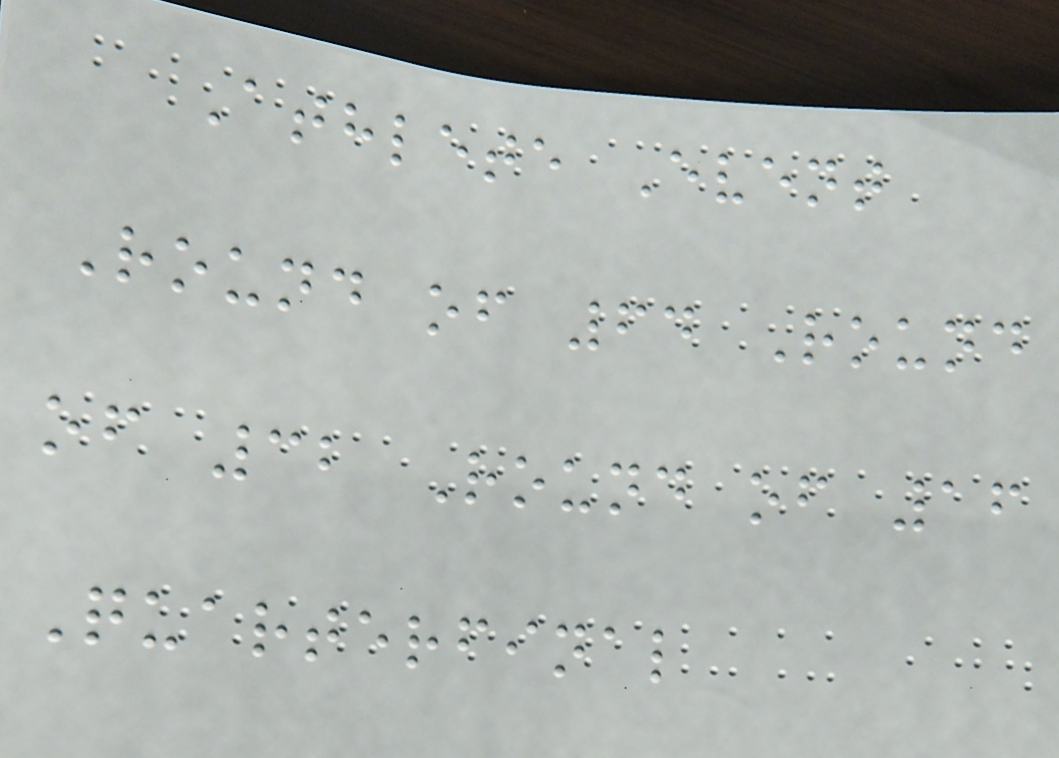Athlete Event
Round of 64 Round
of 32 Round of 16
Quarterfinal
